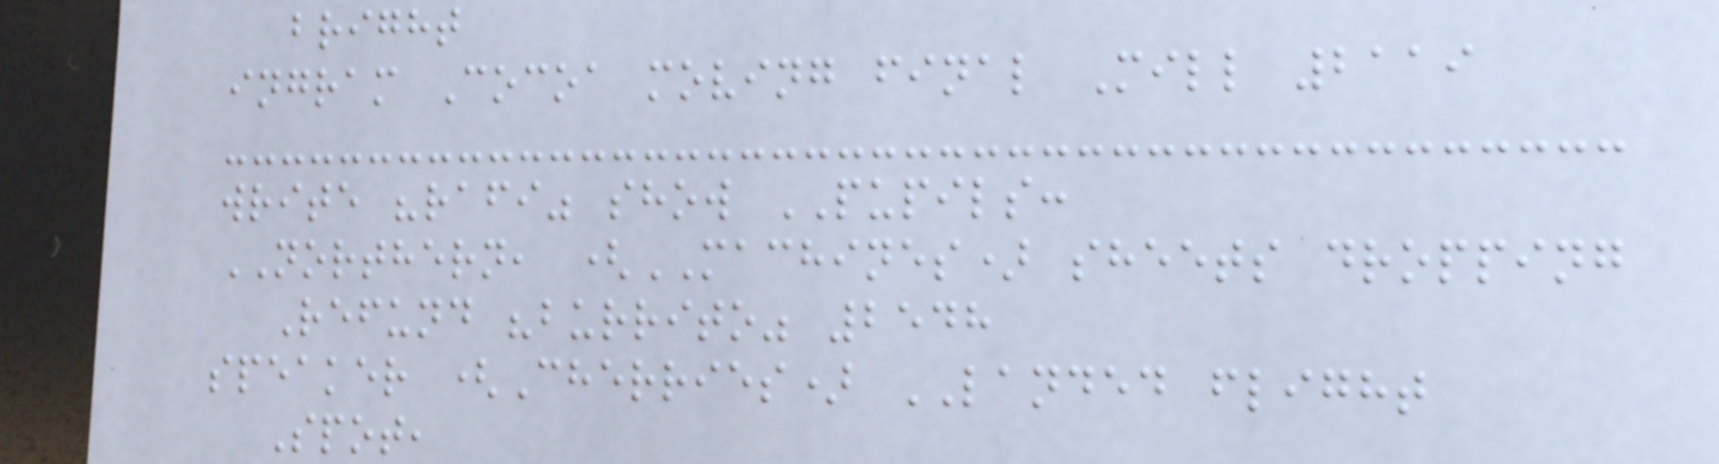bright
ingram Cocoa moving final Mill 2119
write "rafi" show PUPILS:
NORTHERN, (MACHINES) sheets dropping
Refund "burrito" 2548
speaker (Cherries) LANDED flight
Spot,
